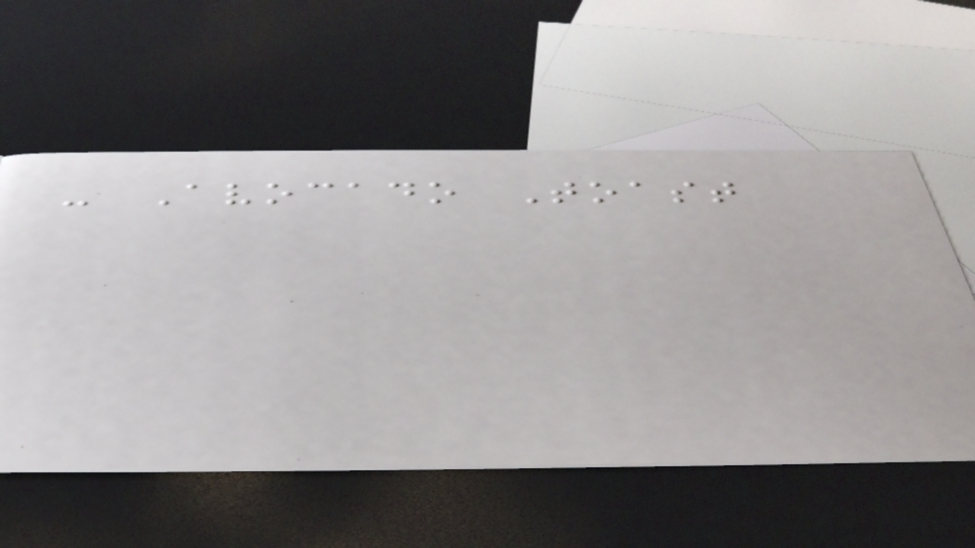- Avocado Toast
